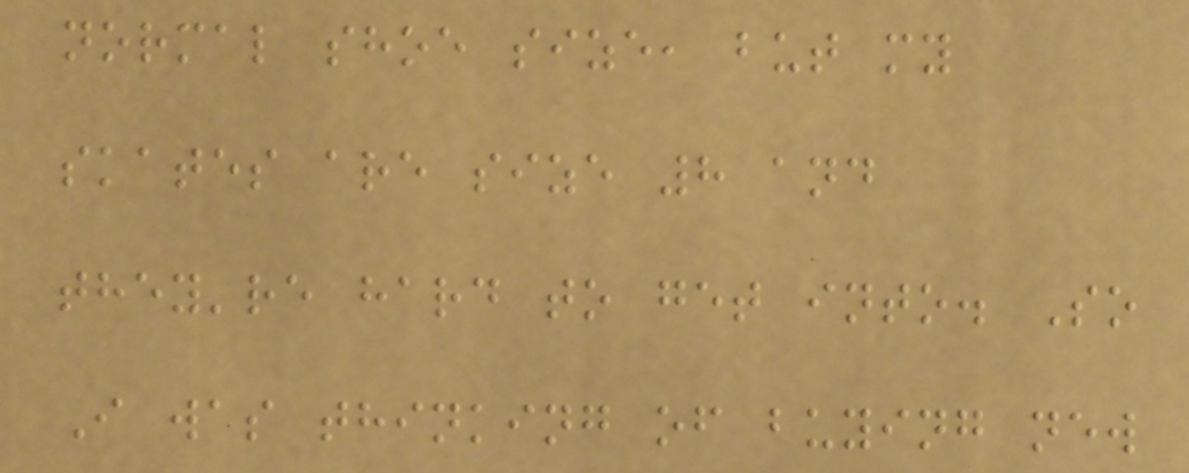normal shoe size, but my
skates are size 8 and
they're hard to get into. So
I was thinking of buying new
